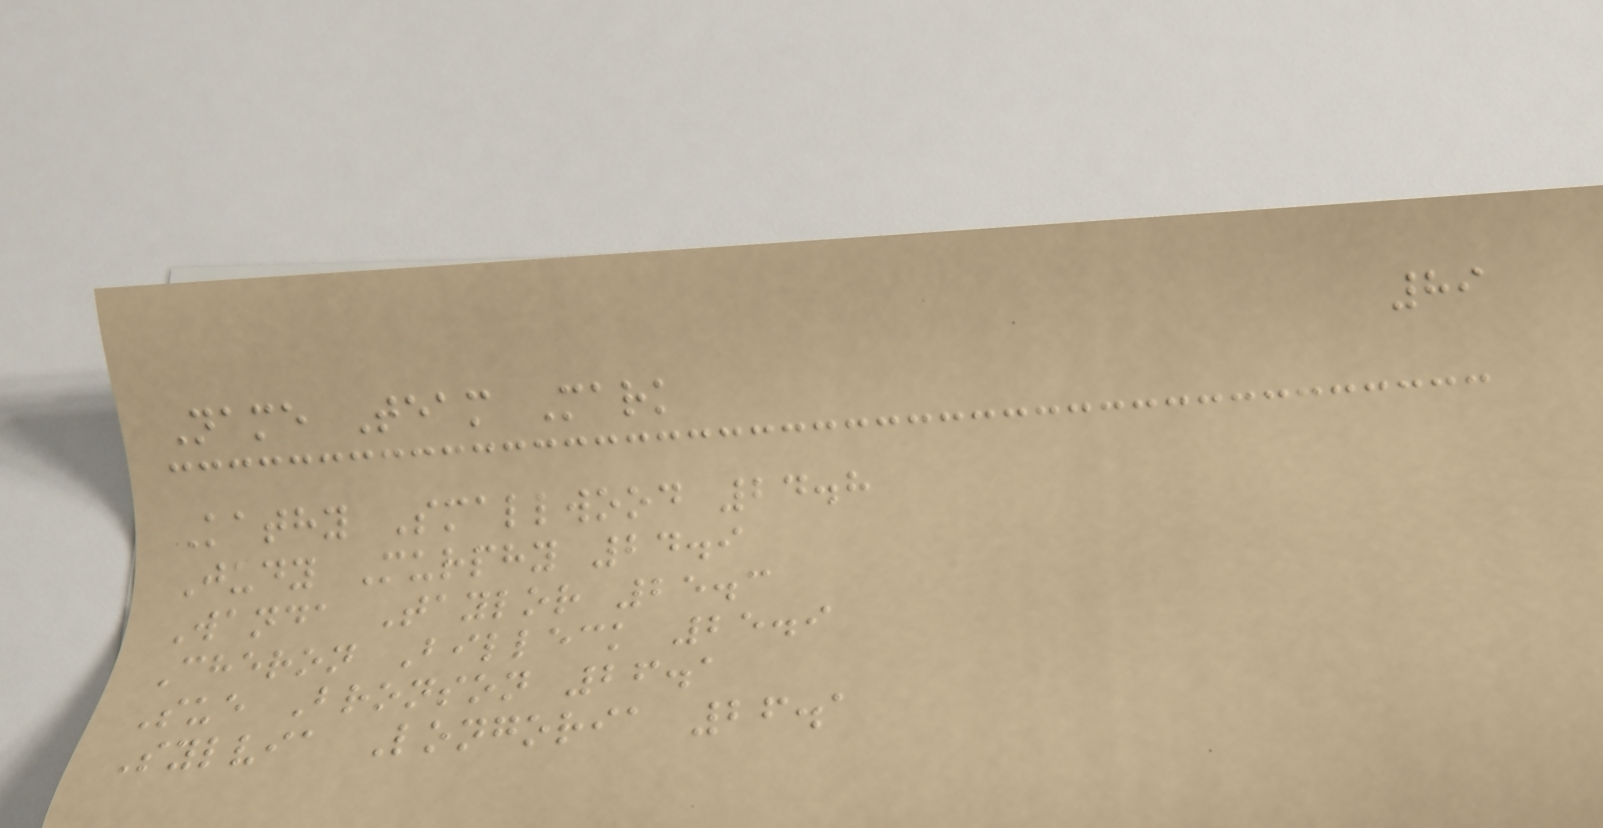89
Name Team Mark
Kathy Smallwood 24.8
Judy Murphy 24.9
Wanda Taylor 25.3
Cheron Billeck 25.9
Sue Bronson 26.1
Sylvia Longoria 26.1
